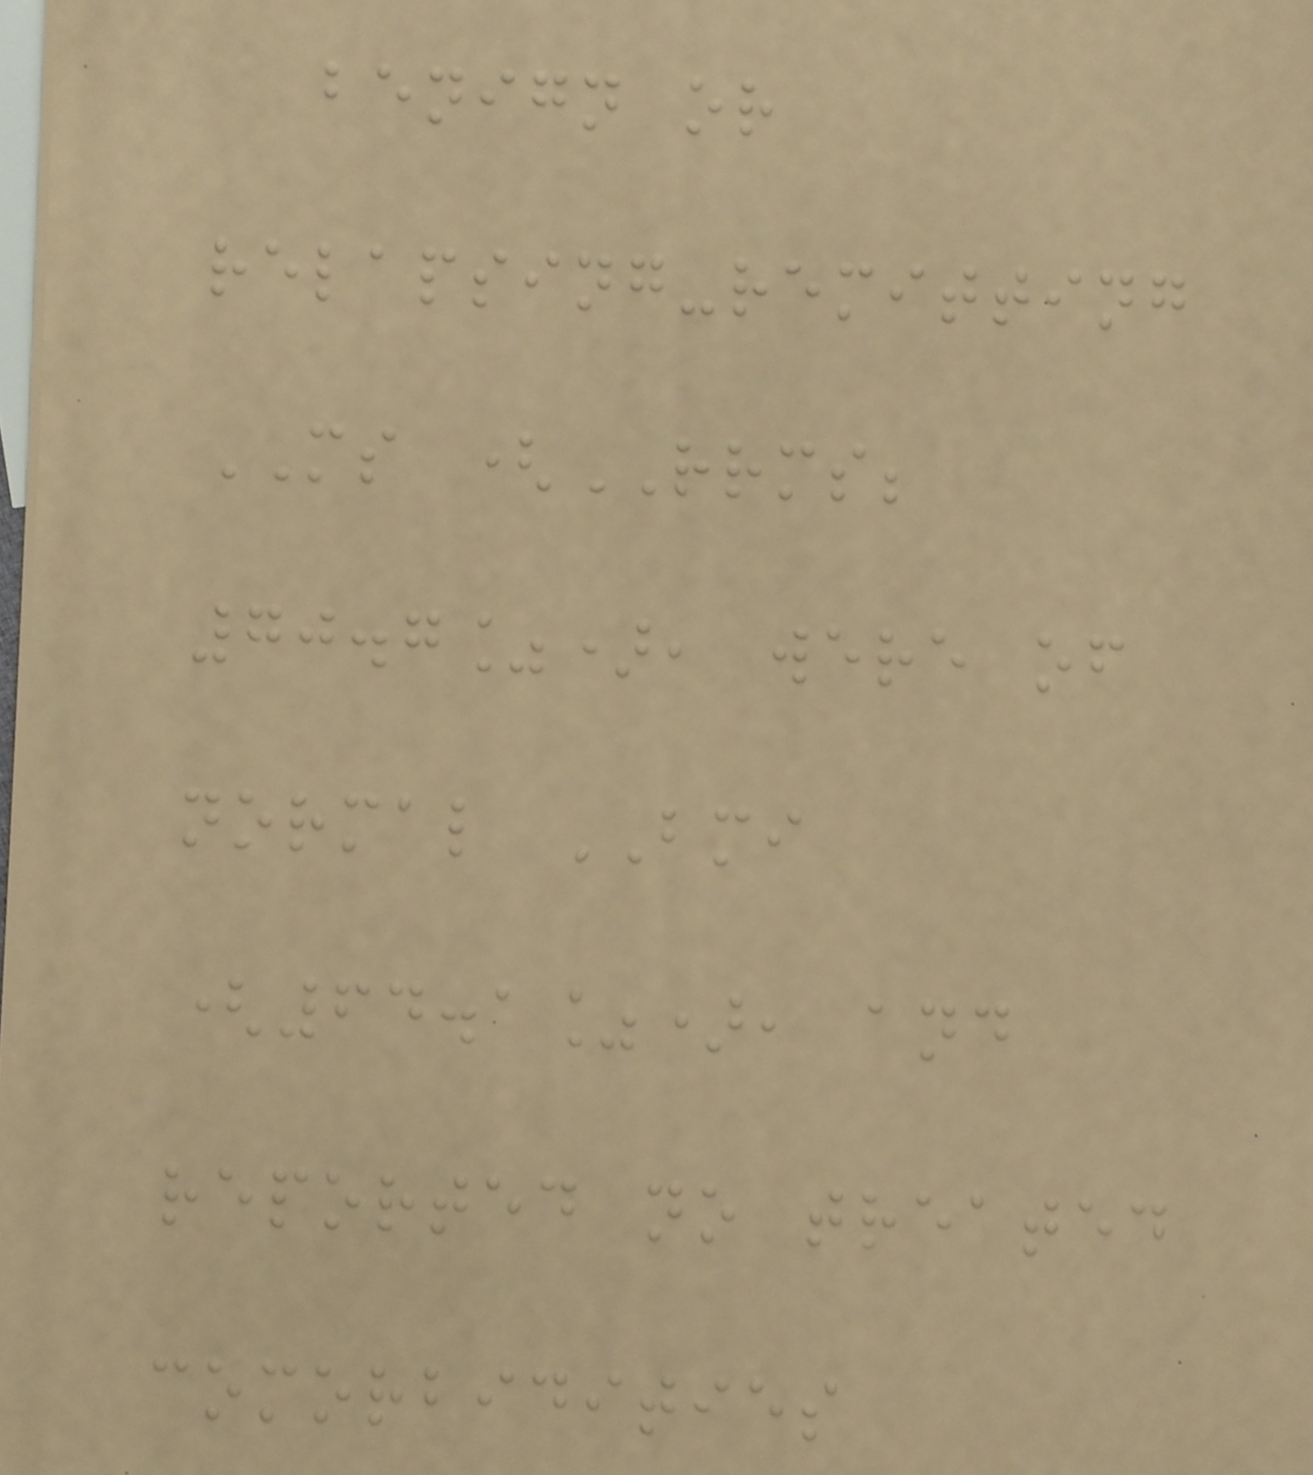benign or
relapsing-remitting
MS (RRMS;
70.7%), were of
normal BMI
(64.1%), and
reported no treated
comorbidities
